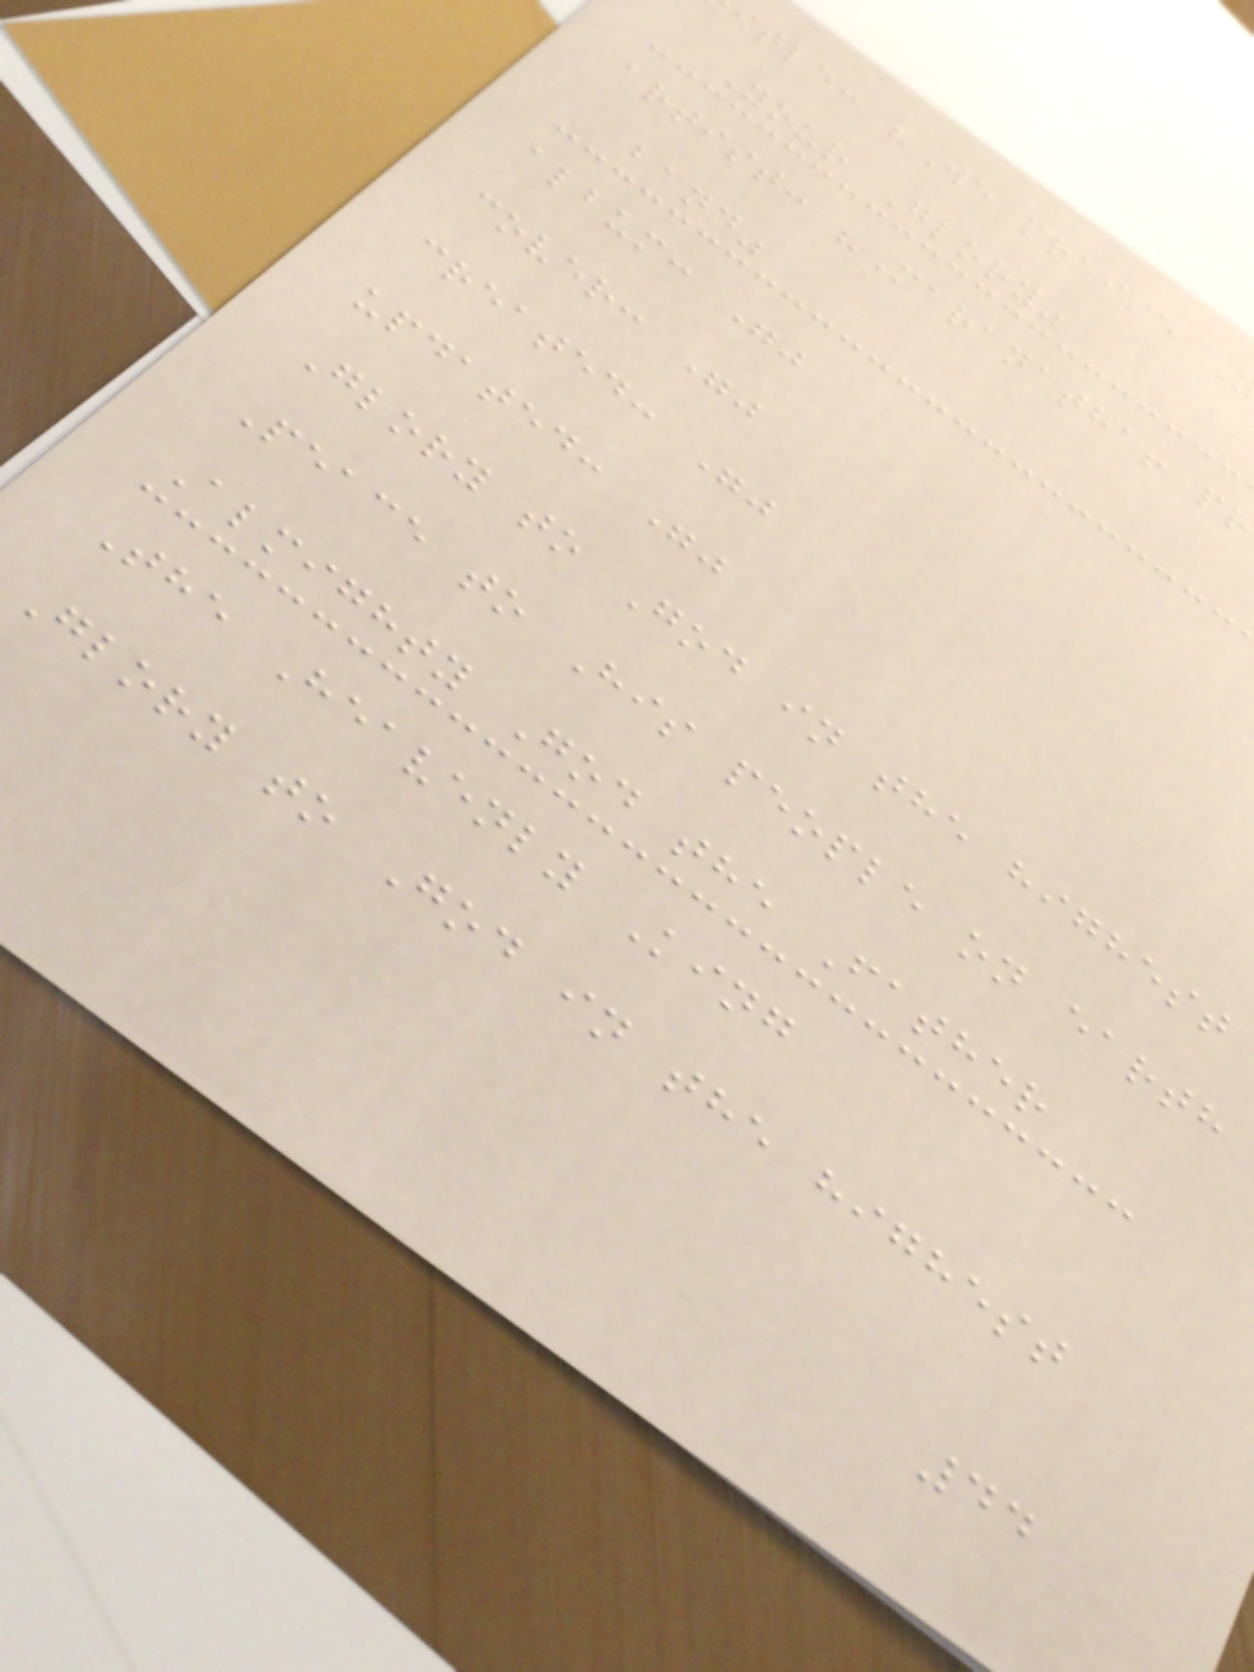itle: "We praise
Your Glory"
artist: "Maranatha! p
band"
album: ""
cover: ""
created: ""
updated: ""
Glory to God in the highest
Peace to His people on earth
Almighty God the Father
The Heavenly King
Glory to God in the highest
44
